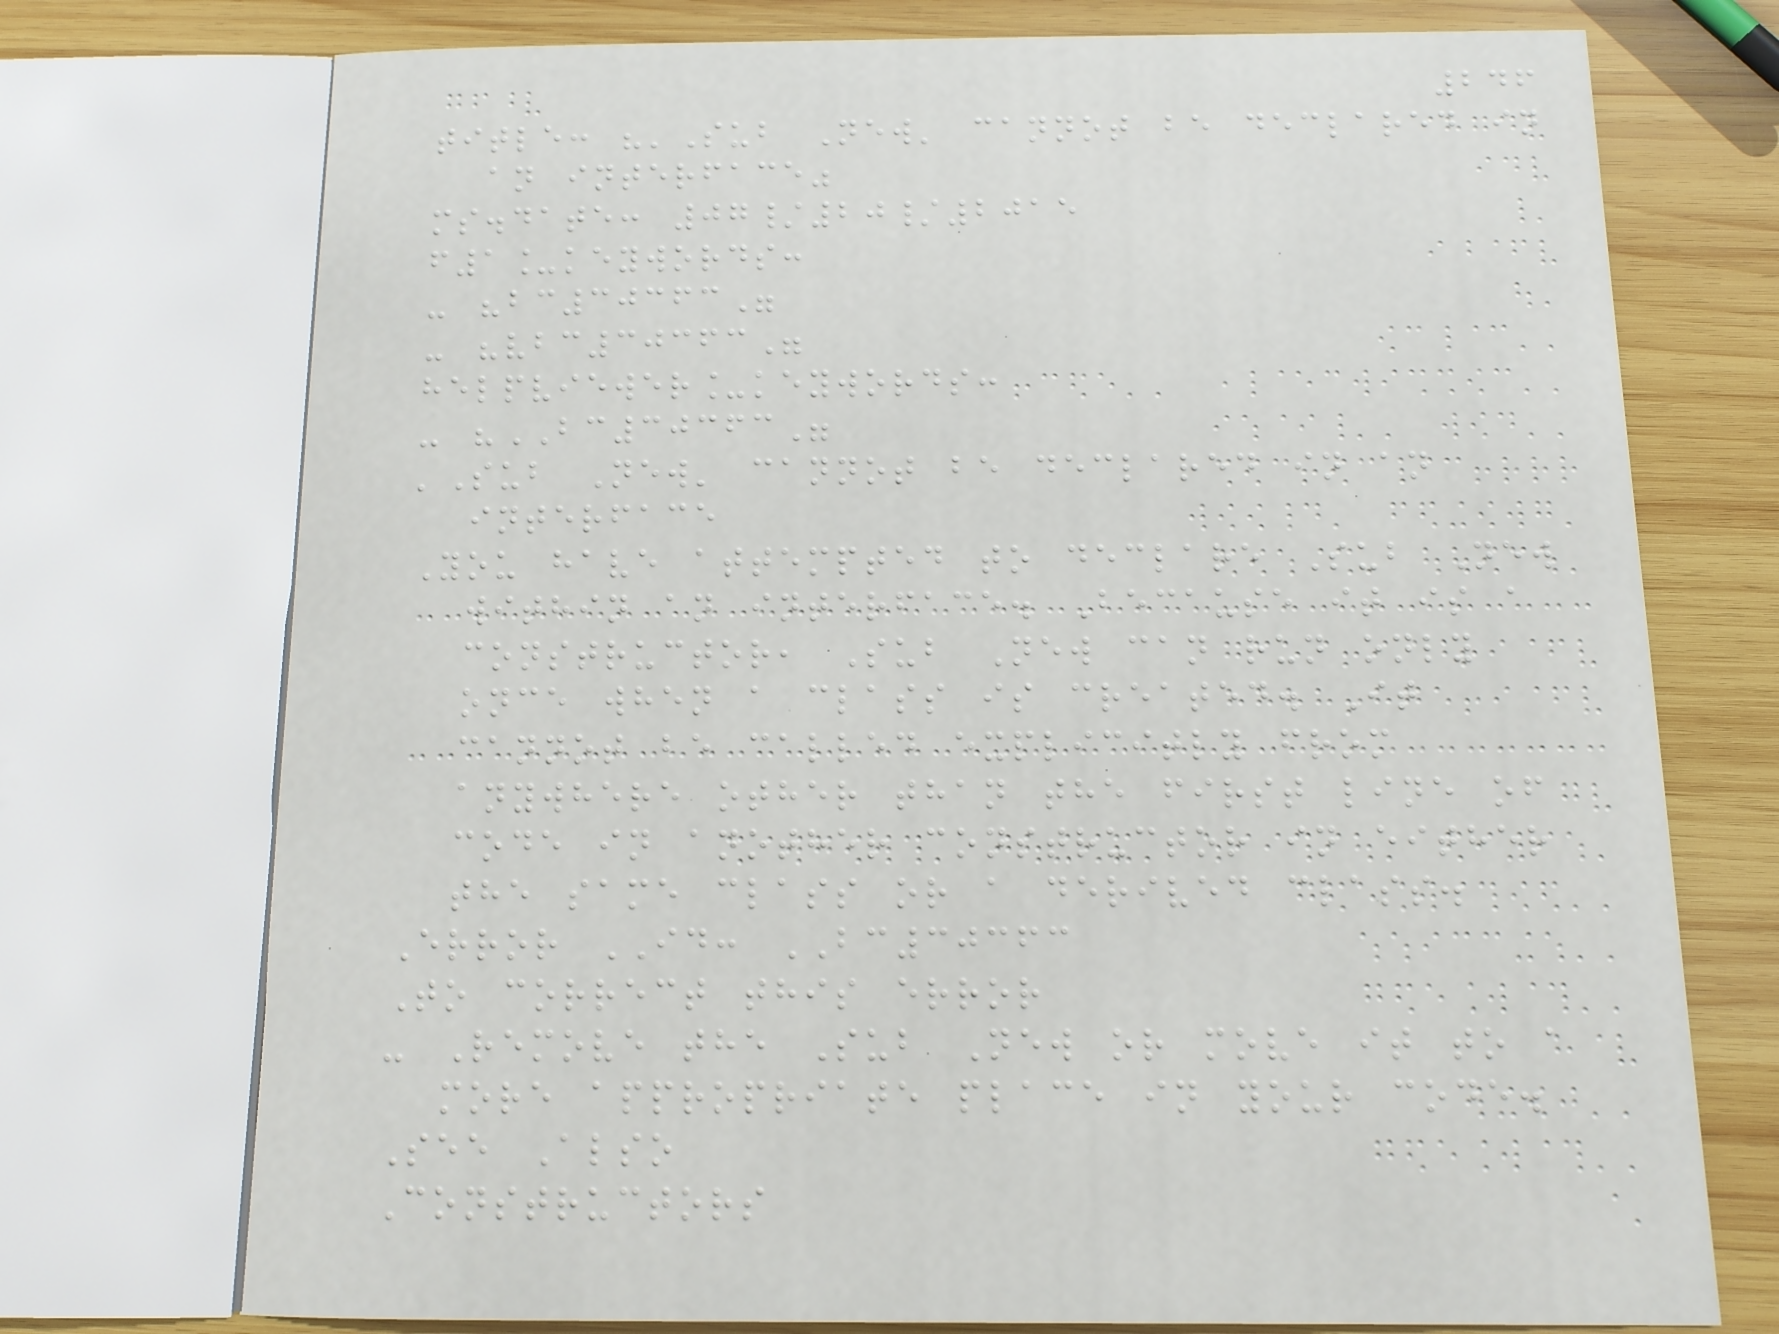246
title: "'Sub New' cannot be declared in
an interface"
ms.date: 07/20/2015
f1_keywords:
- "bc30363"
- "vbc30363"
helpviewer_keywords:
- "BC30363"
'Sub New' cannot be declared in an
interface
You have attempted to declare Sub New
within an interface. Because it is a
constructor, Sub New can run only
once when a class is created. It
cannot be called explicitly from
anywhere other than the first line of
code in another constructor in either
the same class or a derived class.
Error ID: BC30363
To correct this error
- Remove the Sub New or move it to a
more appropriate place in your code.
See Also
Constructors
